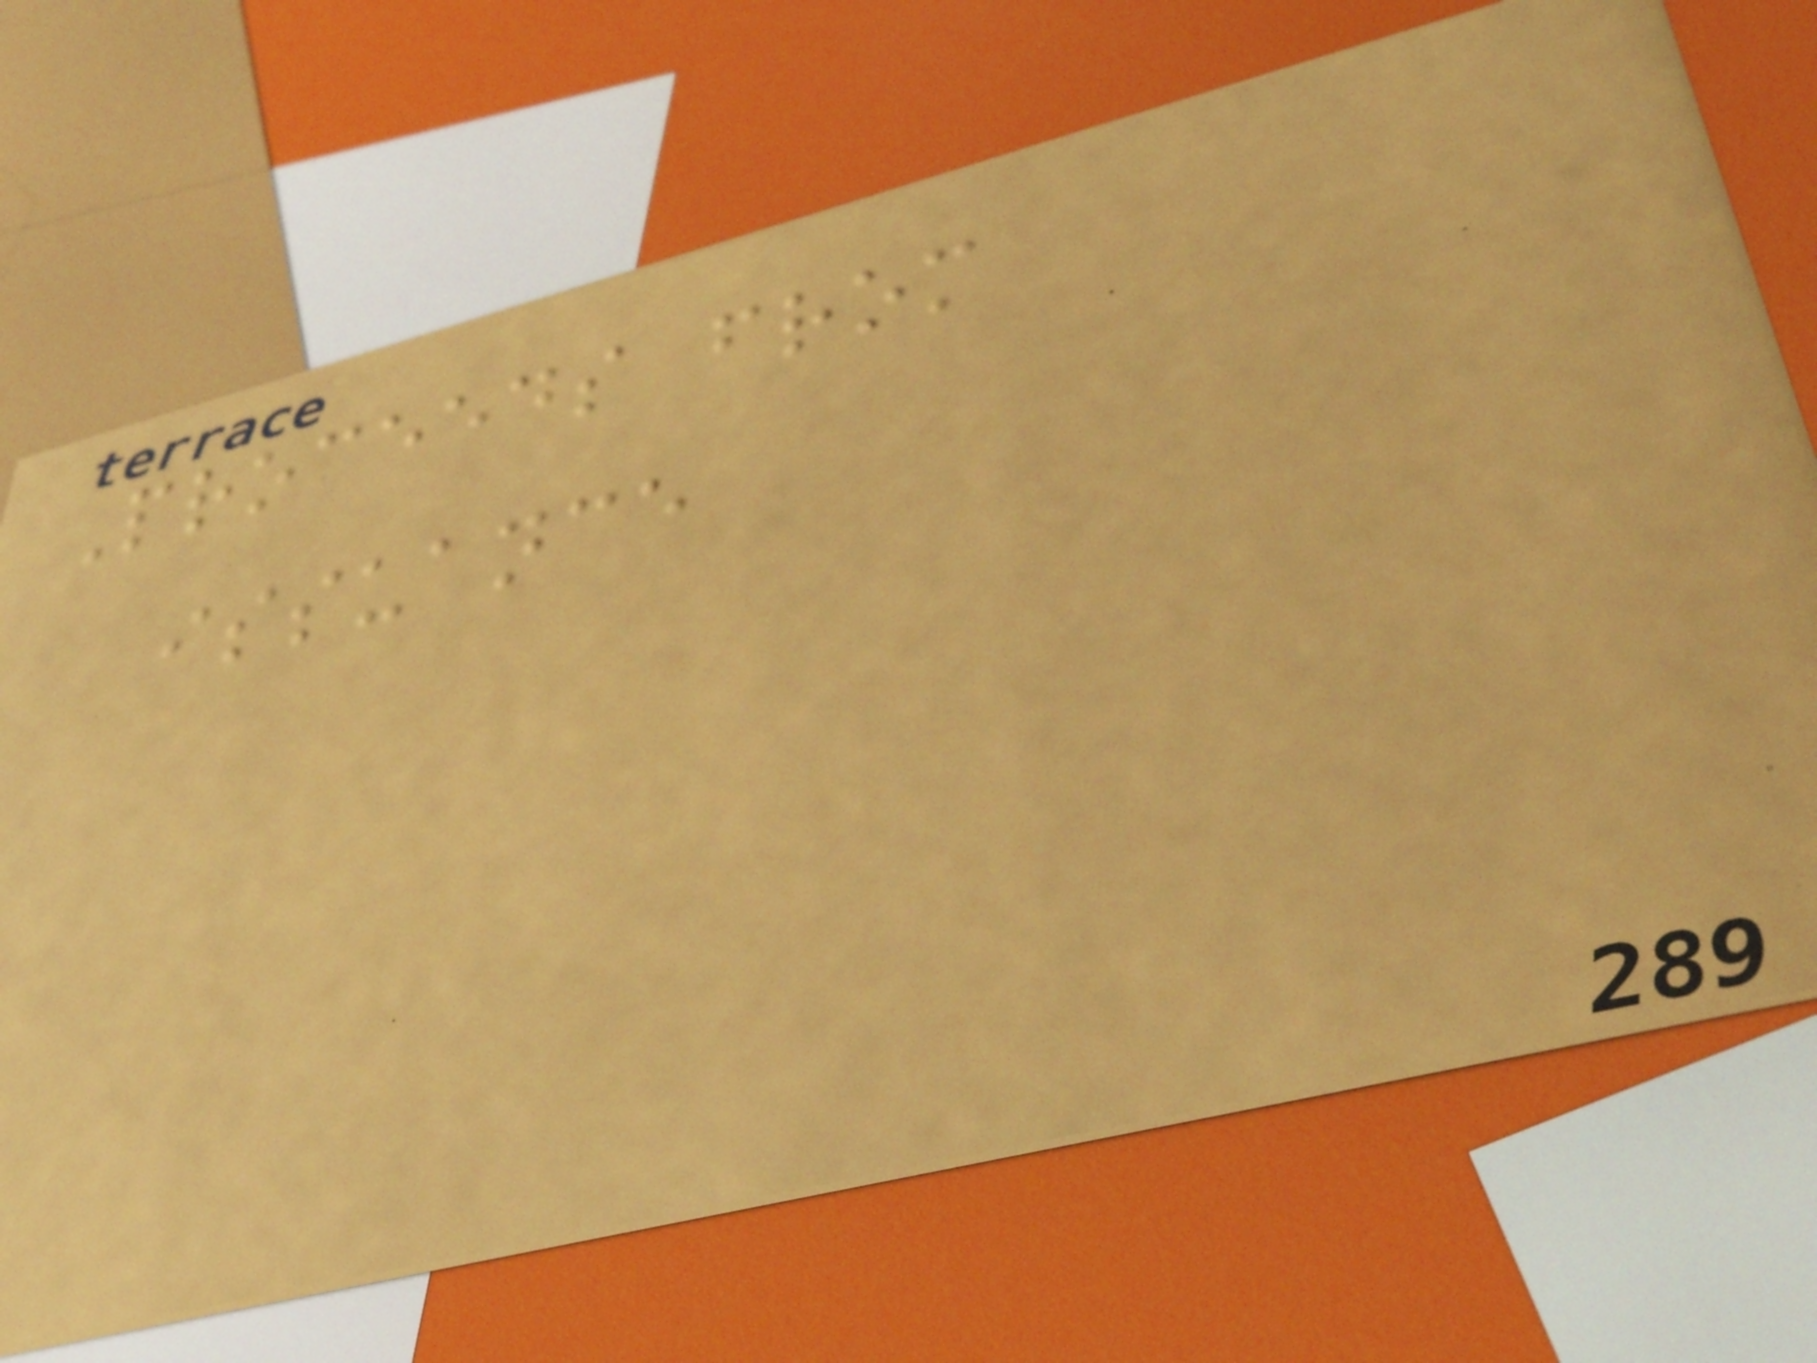Proceeds from
issuance
